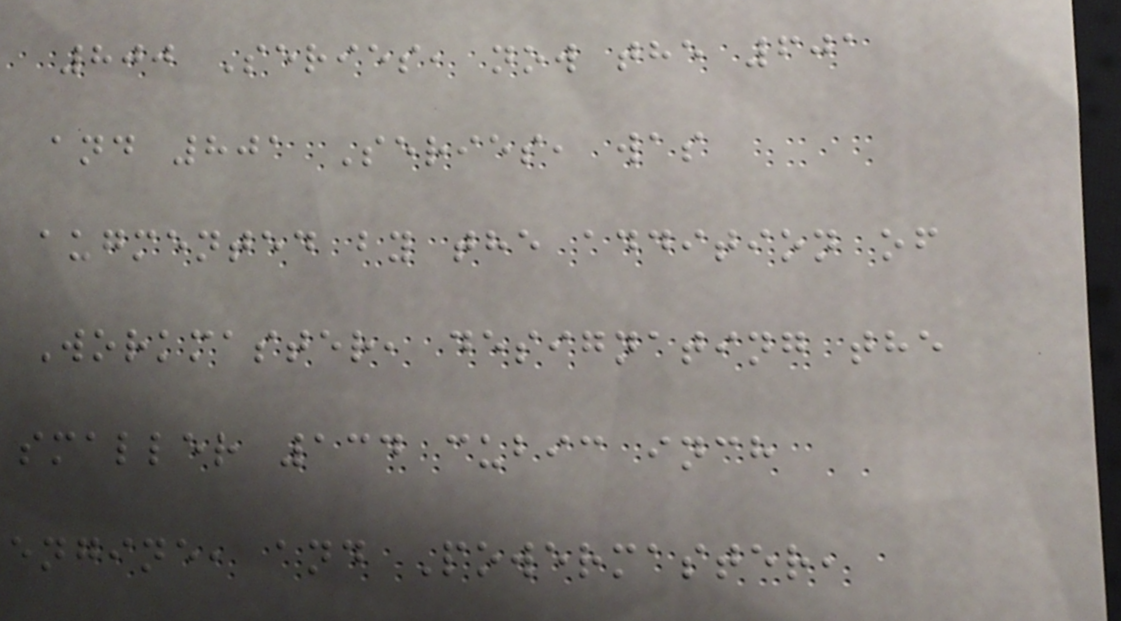800 Series, now the 601
and 801 Series, was
augmented by the addition of
Workmaster, designating the
smaller 134 cubic inch
engine, and Powermaster,
